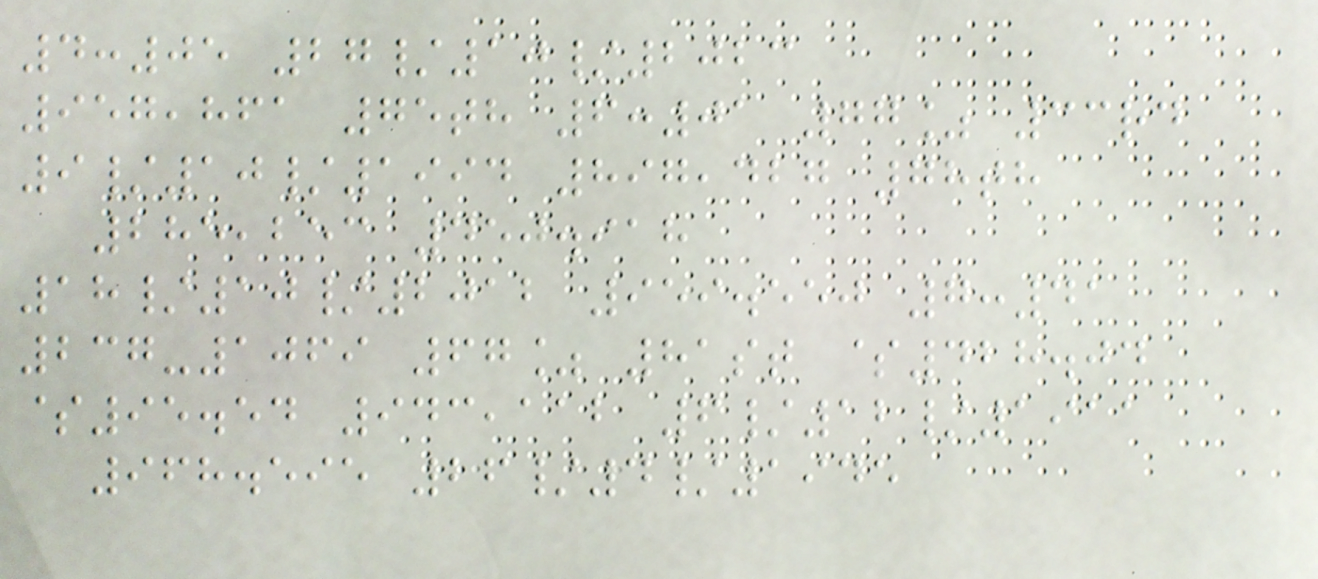4:05 27/10/2023
957,861 75th 6:01 77% 33rd
9/10/1994 897,427 78th
285,253 450.918
18/10/2012 959.550 7:41
237-1069 67% 81st $428.04
$95.54 943,112 6/12/1911
968.595 26/4/1945
